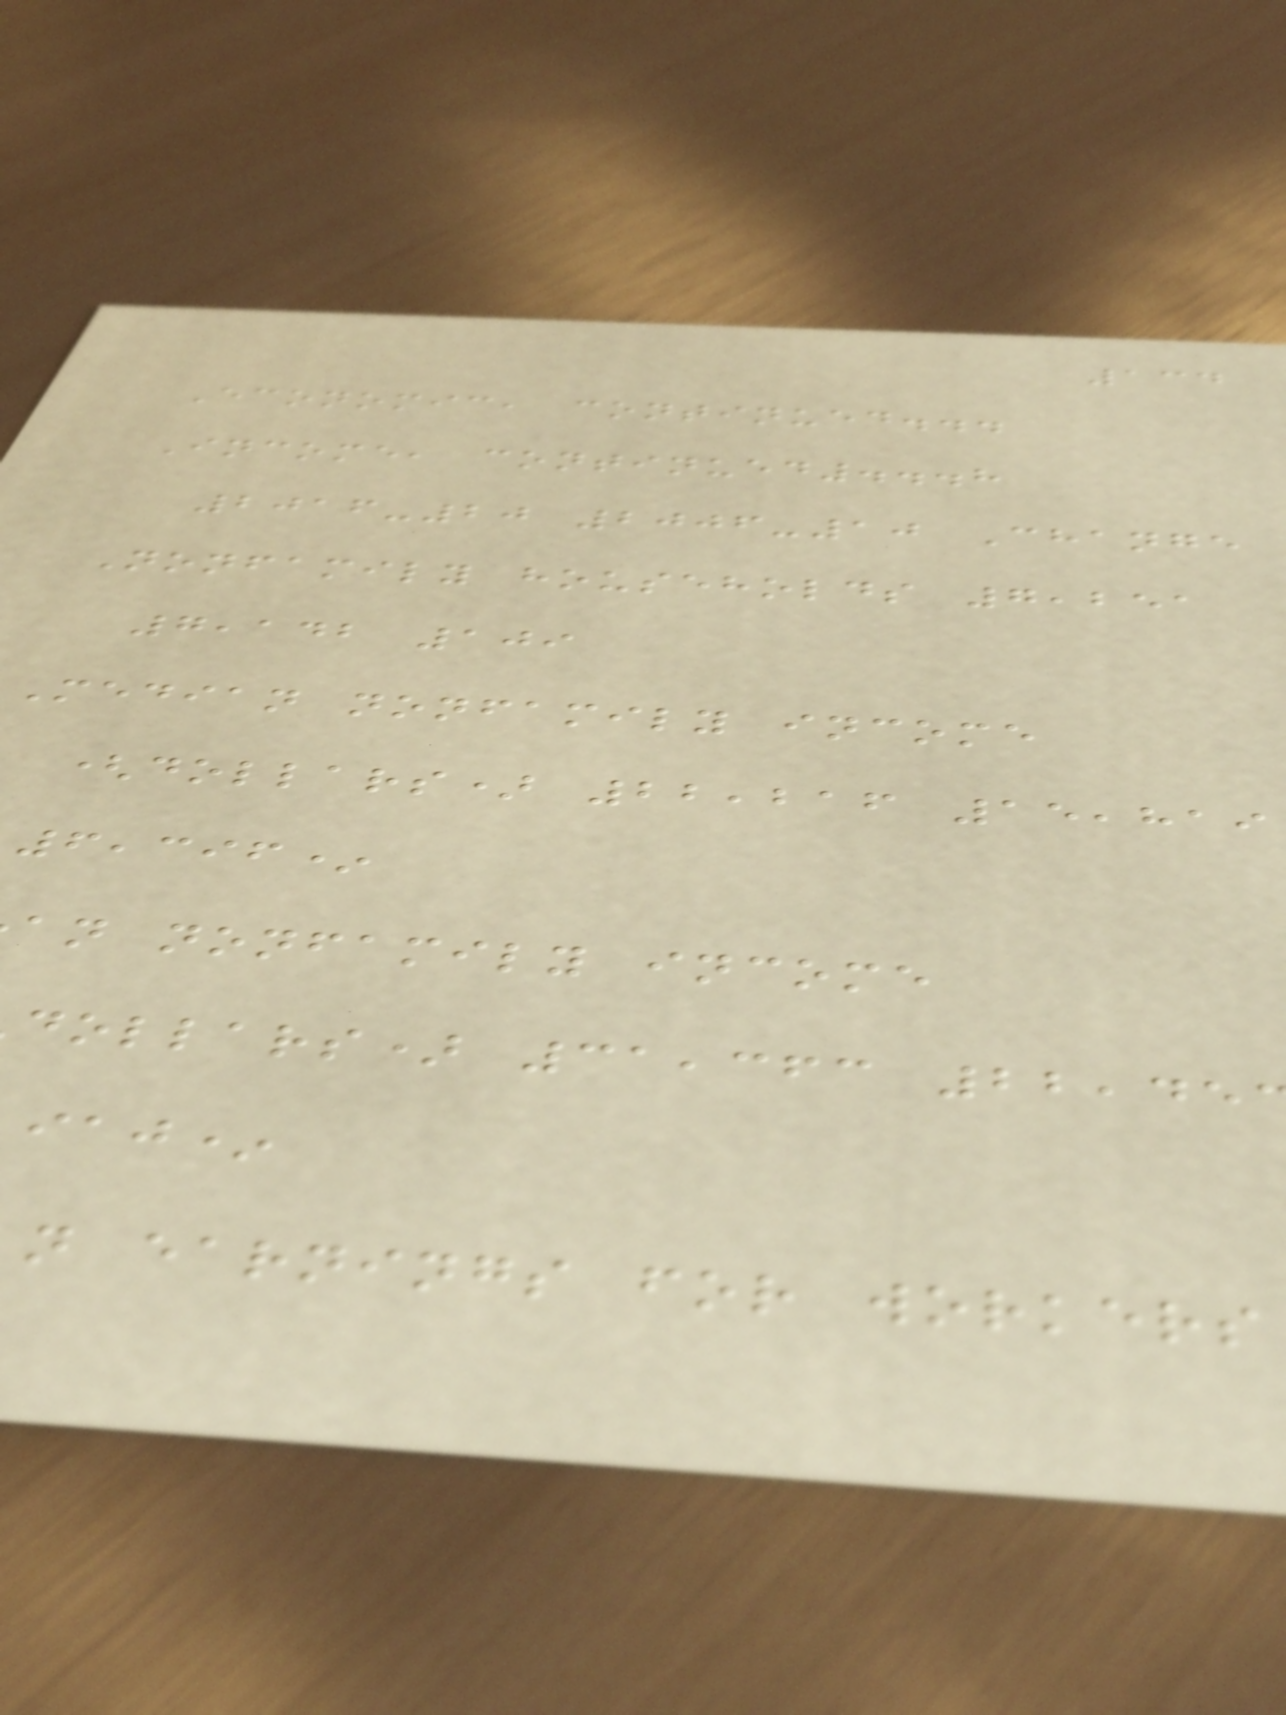134
Economic, continued...
Income, continued...8
2016-20 2006-10 Change
Nonfamily households 7,251
7,142 109
Median nonfamily income
(dollars) 22,216 15,819
6,396*
an nonfamily income
dollars) 31,363 22,45
iaj*
n earnings for workers
